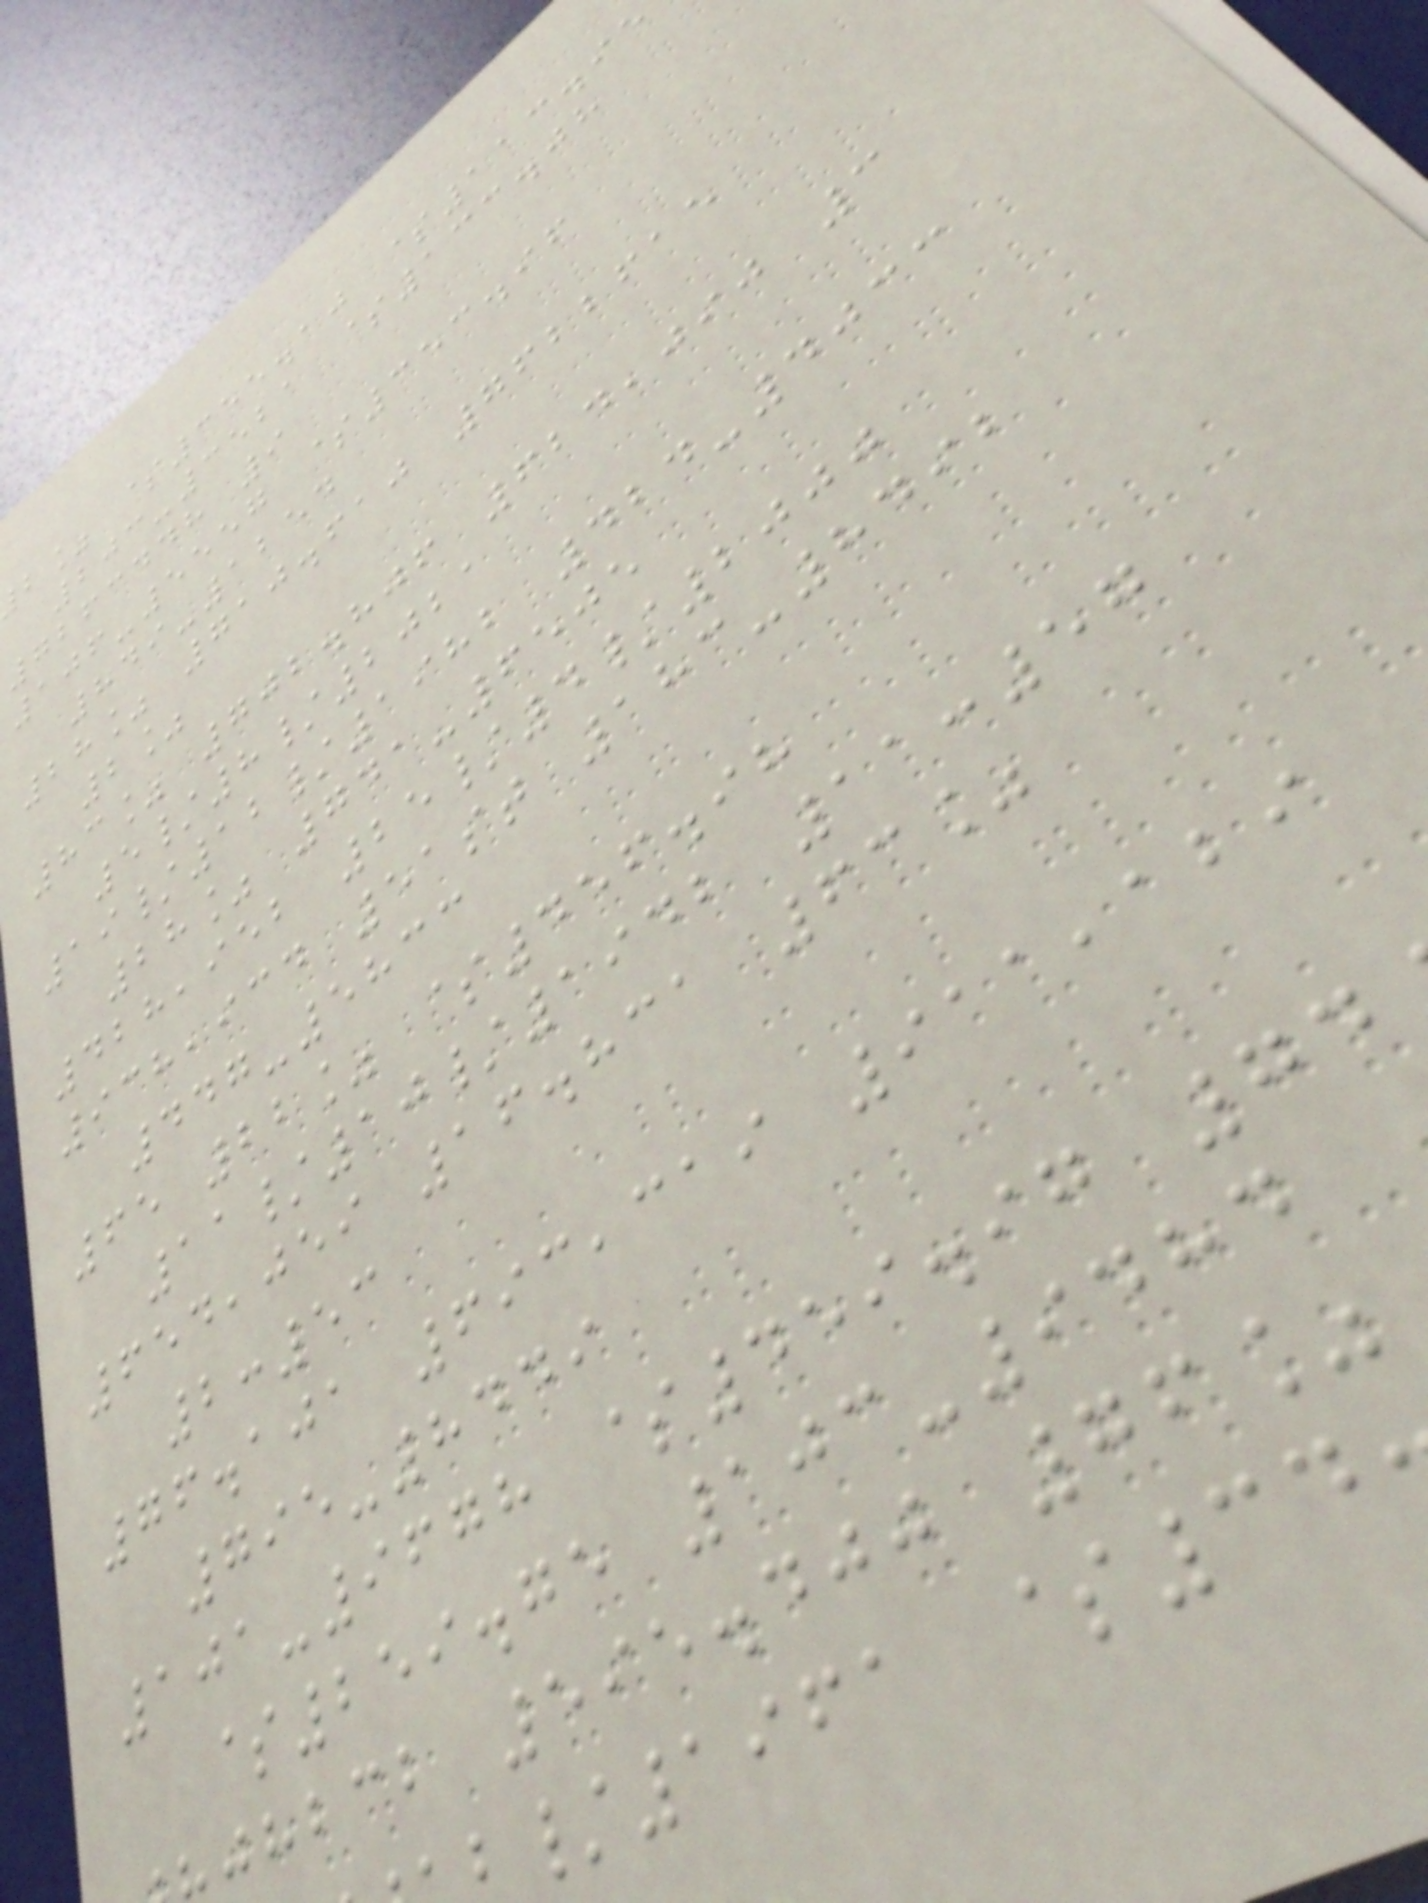b% $355.10 $113.95
203-3521 $133.08
7263448 9
106-5557 $353.96
849-1254
28% 710.610 7622615
2%
83% 702.806 624,090 3
5/8/2021
19/12/1982 424-4033
28% 741-6505
428,952 25/4/2000
938,934 51st 183-8492
447-5833
65 22% $456.98
11/10/1942 11:57
654,059 16.831 63%
2:53
76.101 693,319 911,129
795-8449
101-9678 $459.97 74
$259.75 103-9484
jhbcb 595.400 76%
/1961 $34
